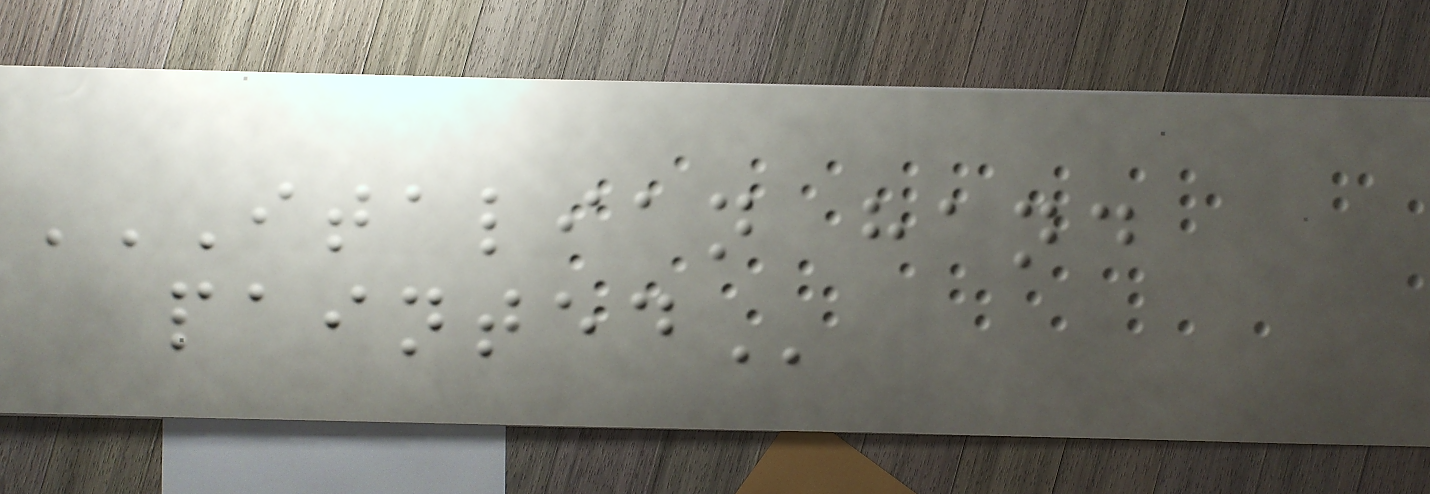ITALIAN HAND
PAINTED
